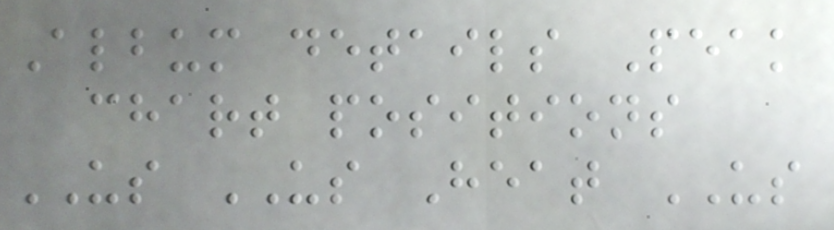Album details Peak
chart positions
US US Heat US
